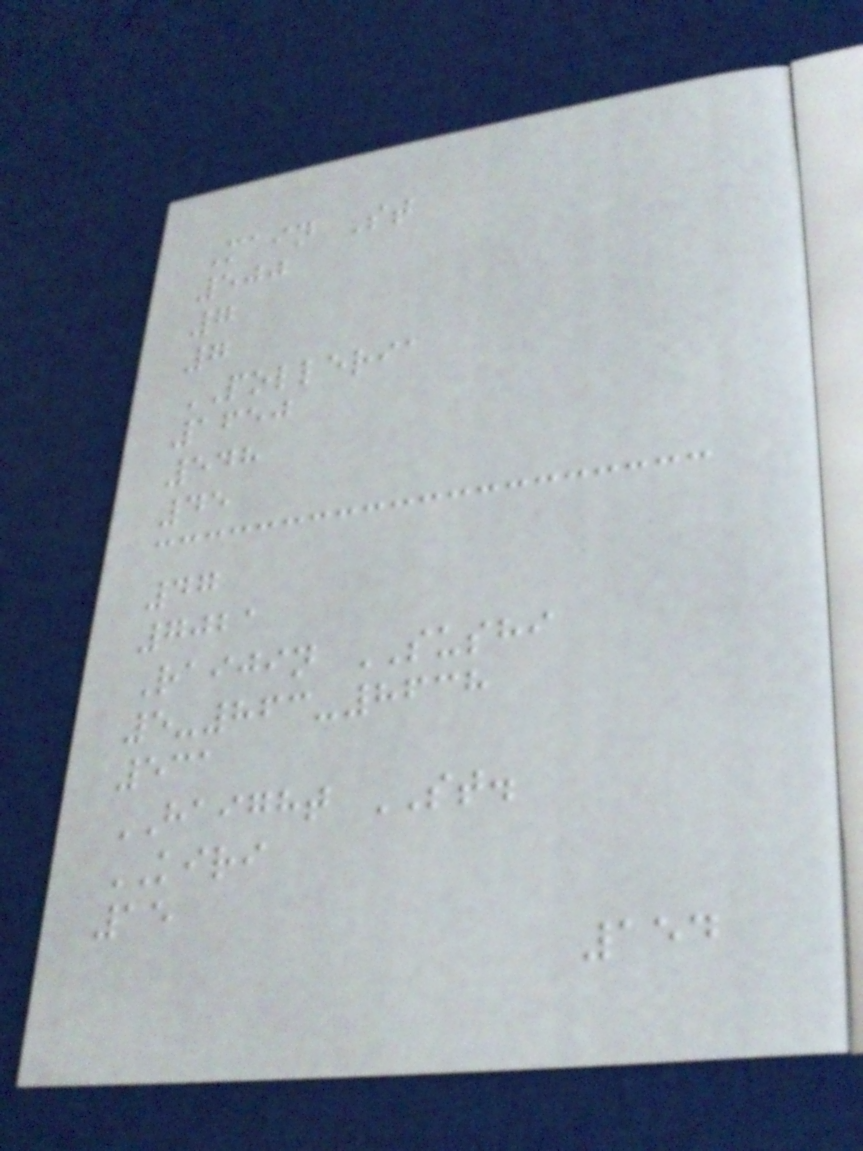Main St
500
7
7
POLLERIA
1650
548
45
47
7021
Raijin SUSHI
5-863-8638
531
HAIGHT ST.
KIRI
15
154
